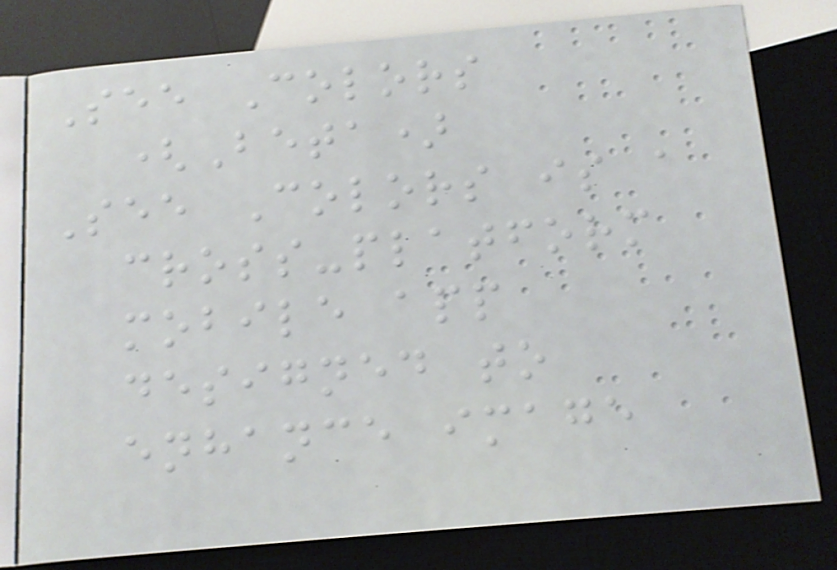See Colors
(Beta)
See Colors is a
cross-platform
mobile app
designed to
enhance image
